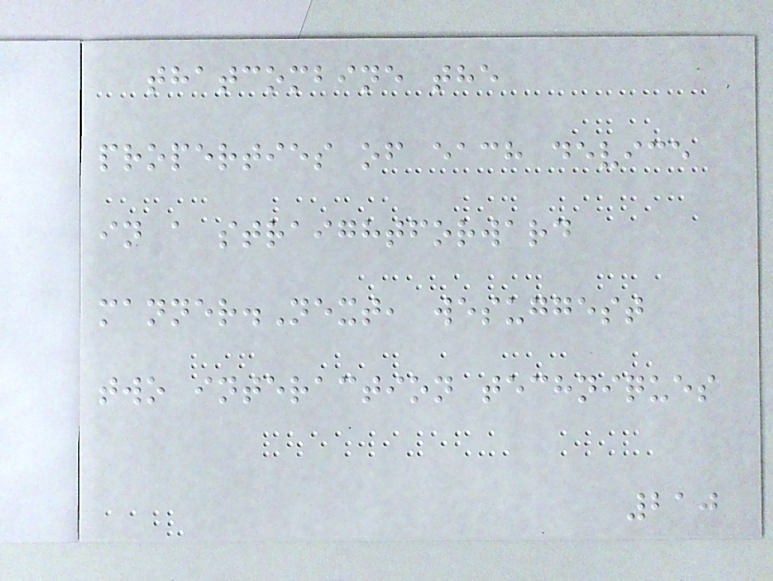thatcombine the
properties of each device
in a straightforward
manner.Next, wesuggest
two interaction techniques
210
